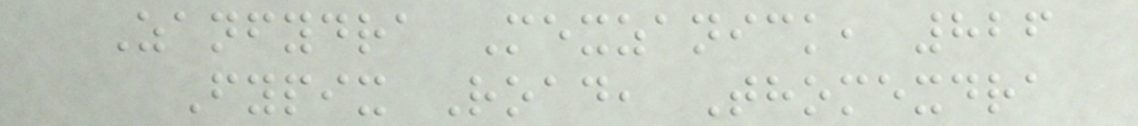Zanfydra Mexzanick, 826
Fypix Road, Thomexdra
